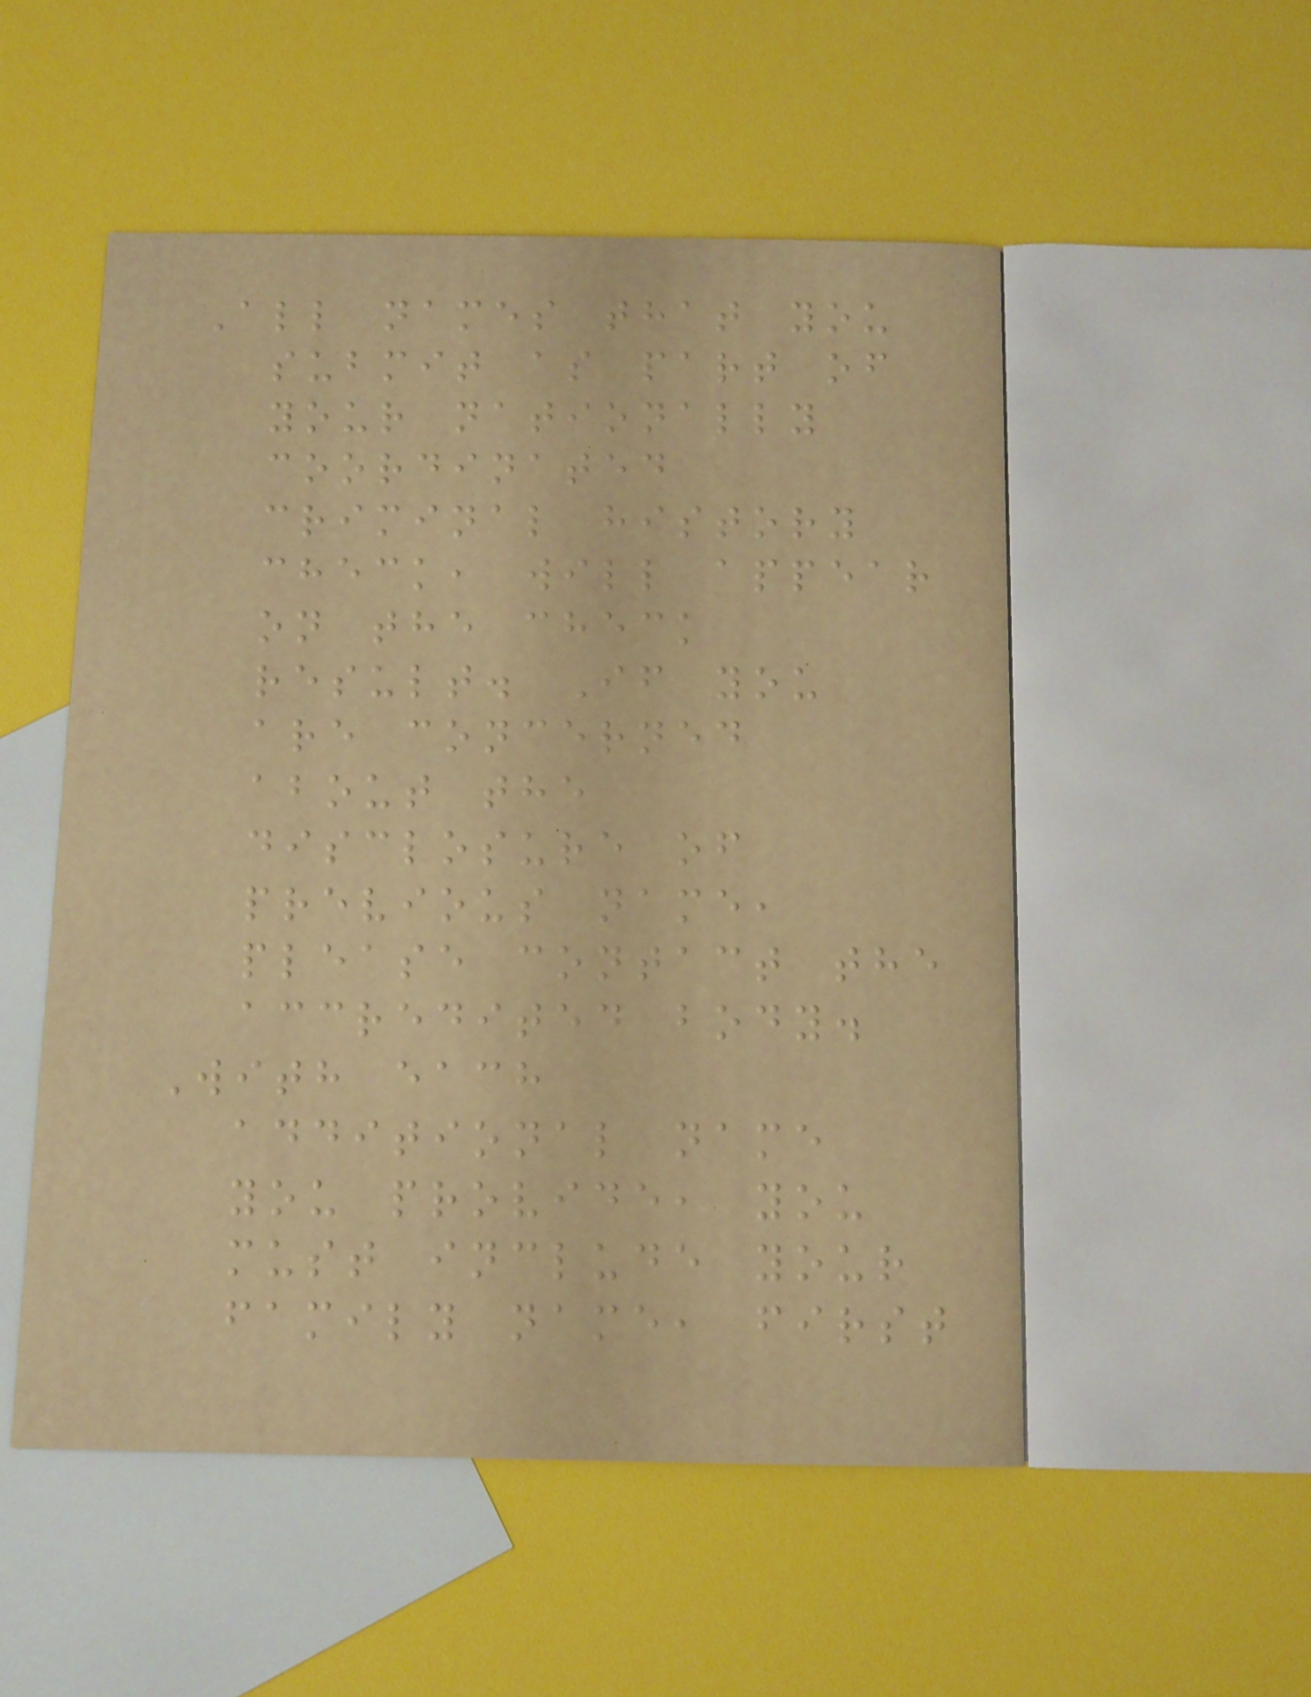All names that you
submit as part of
your nationally
coordinated
criminal history
check, will appear
on the check
result. If you
are concerned
about the
disclosure of
previous name,
please contact the
accredited body.
With each
additional name
you provide, you
must include your
family name, first
